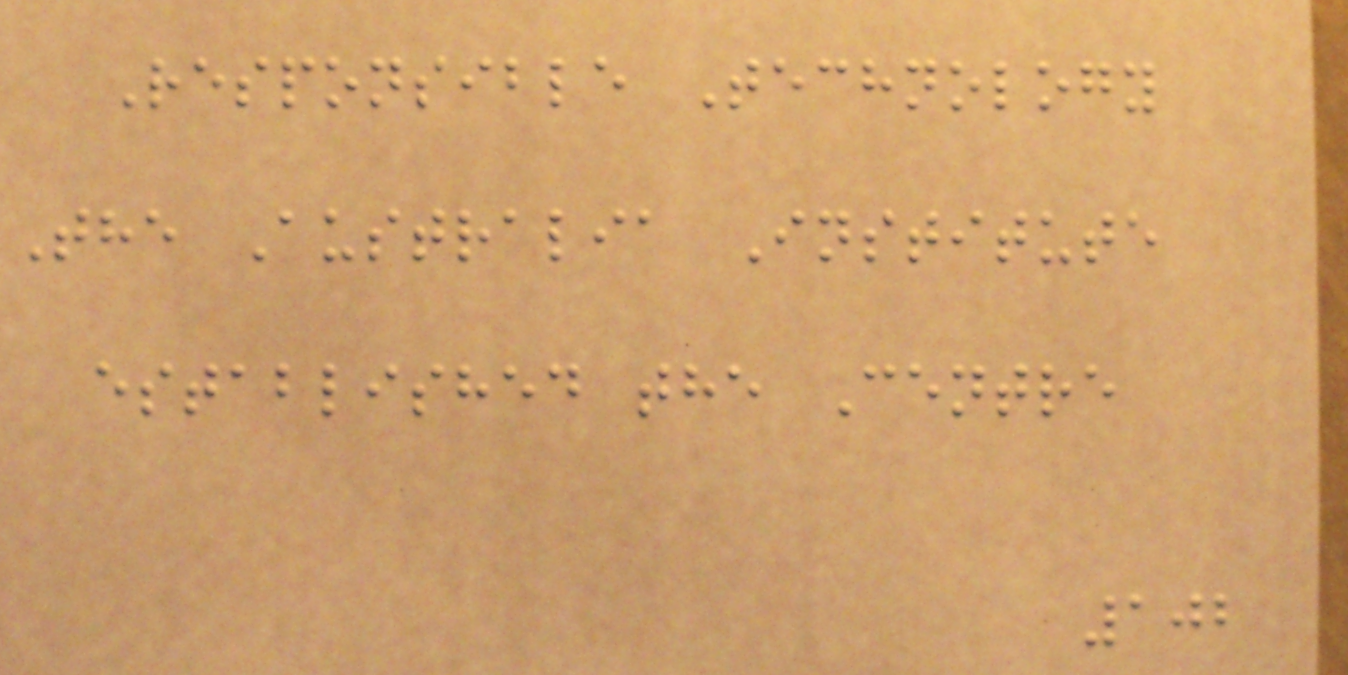Responsible Technology
The Australia Institute
established the Centre
102
